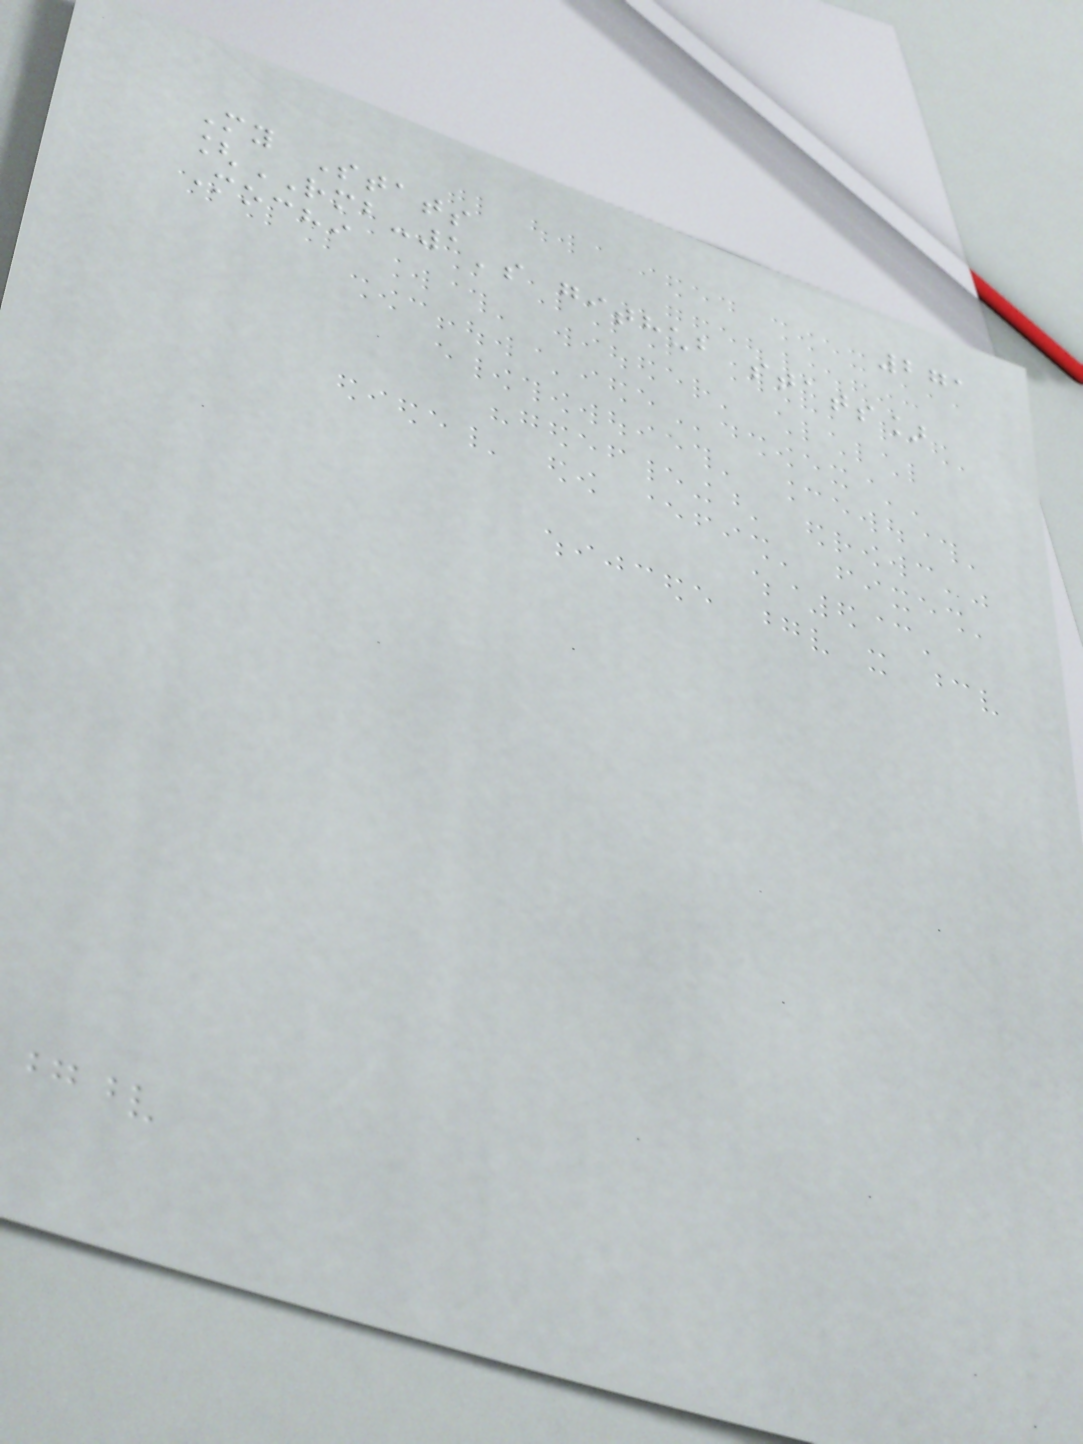271
My Stats
[RMB-1's github stats]
Mochi
